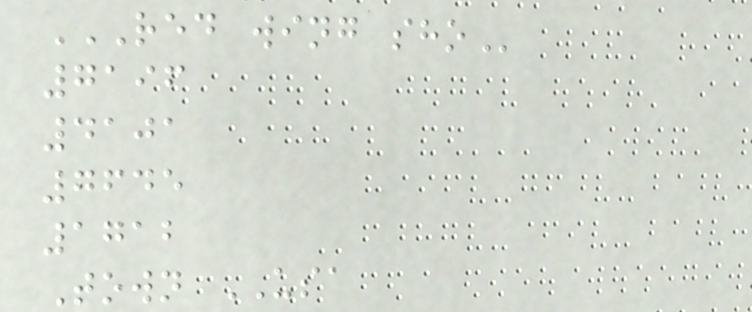RED WING SHO
7196
4101
7645
1712
Town USA
